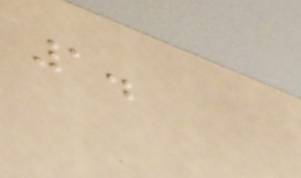1.
